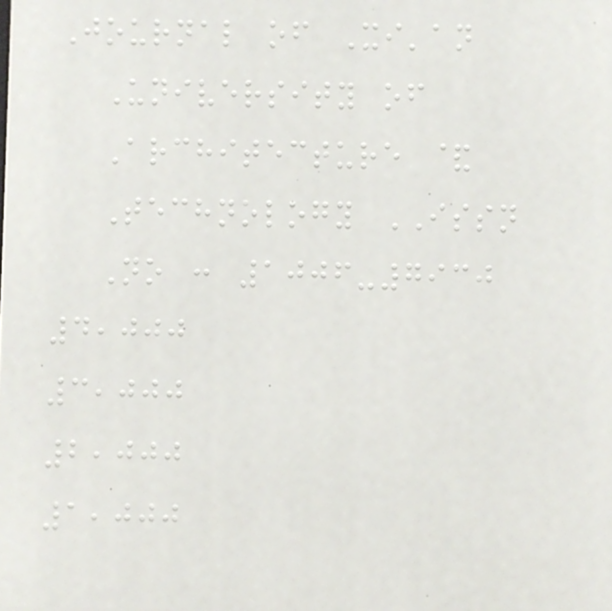Journal of Xi'an
University of
Architecture &
Technology ISSN
No : 1006-7930
4,000
3,000
2,000
1,000
